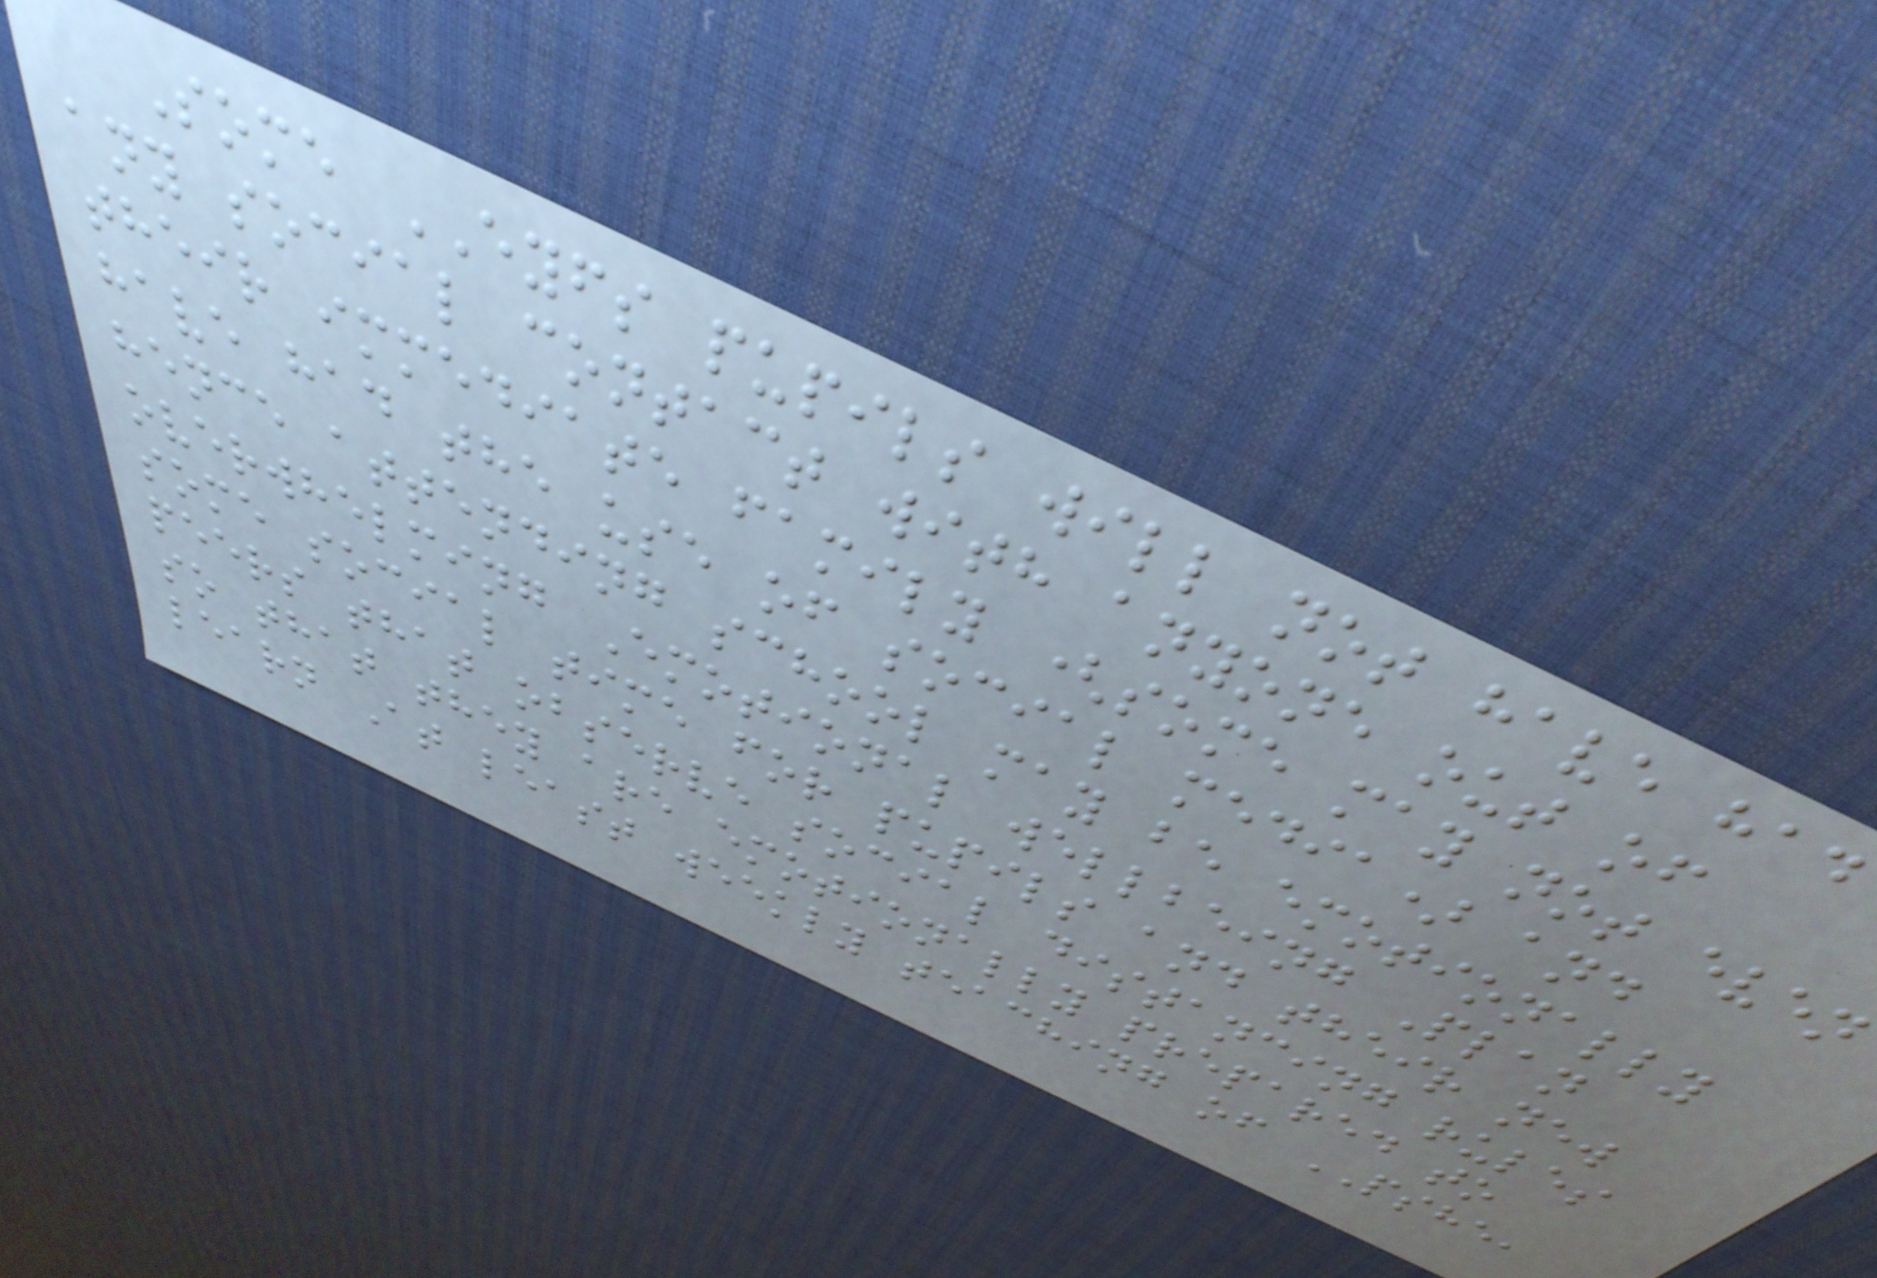Some EYFS pupils will not have had
any social contact with anyone out of
their immediate family (some may not even
have had the use of social media) and
hence attending school may be emotionally
overwhelming Emotional wellbeing Plan
some social time for pupils and their new
peers that observe social distancing rules
so that they are emotionally prepared to
learn At least weekly teaching of PSHE,
